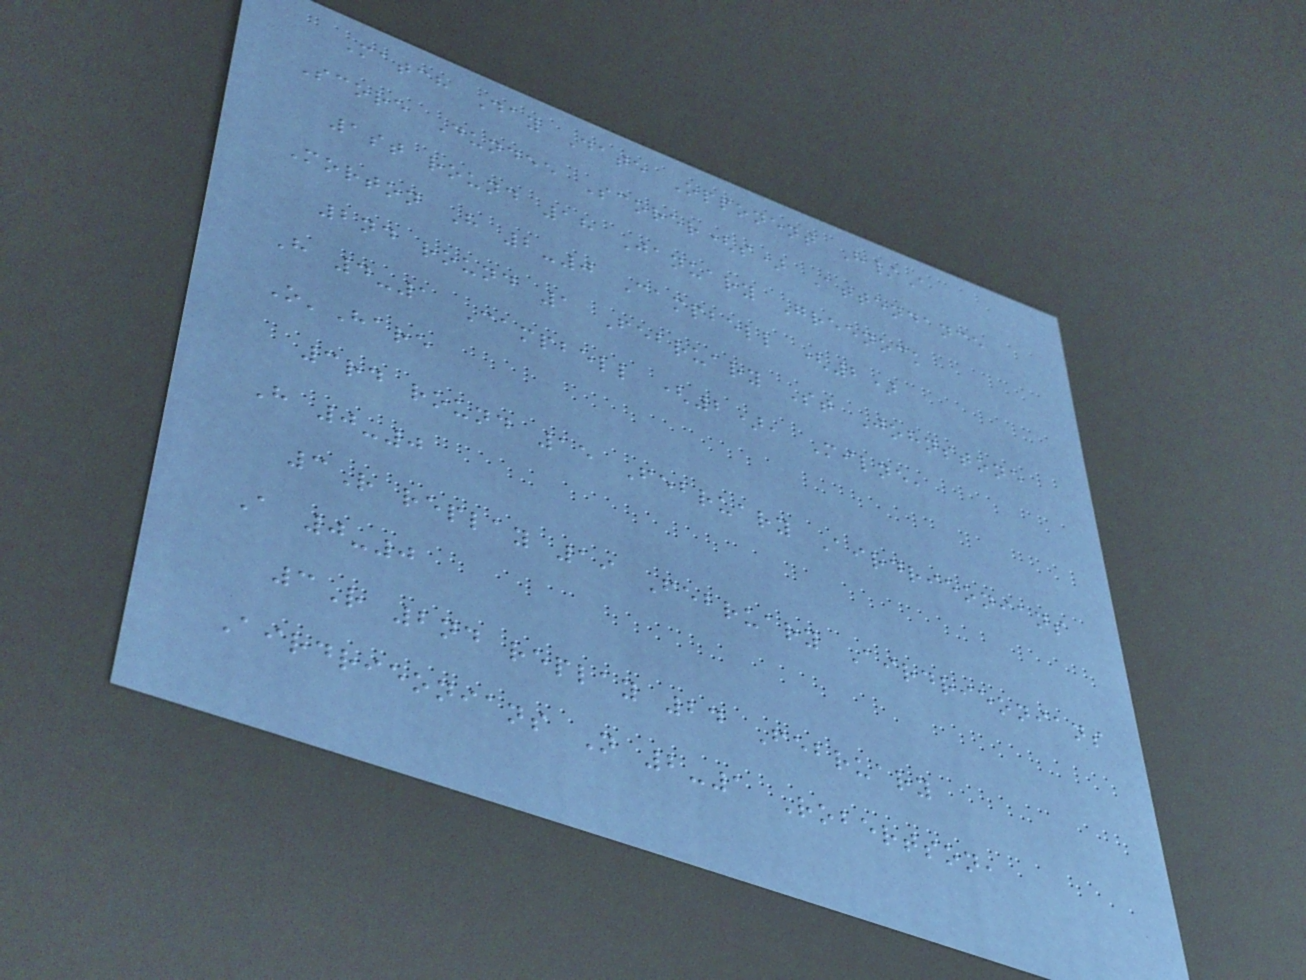Match Day Date Opponent H/A
Score Dundee Scorer(s) Attendance
1st round 18 January Greenock
Morton H 2-0 Campbell (2)
2nd round 1 February St Johnstone
H 4-1 Campbell (2), Milne,
O'Hare
3rd round 15 February Airdrieonians
H 0-0
3R replay 19 February Airdrieonians
A 0-0
3R 2nd replay 24 February
Airdrieonians N 2-1 Robertson,
